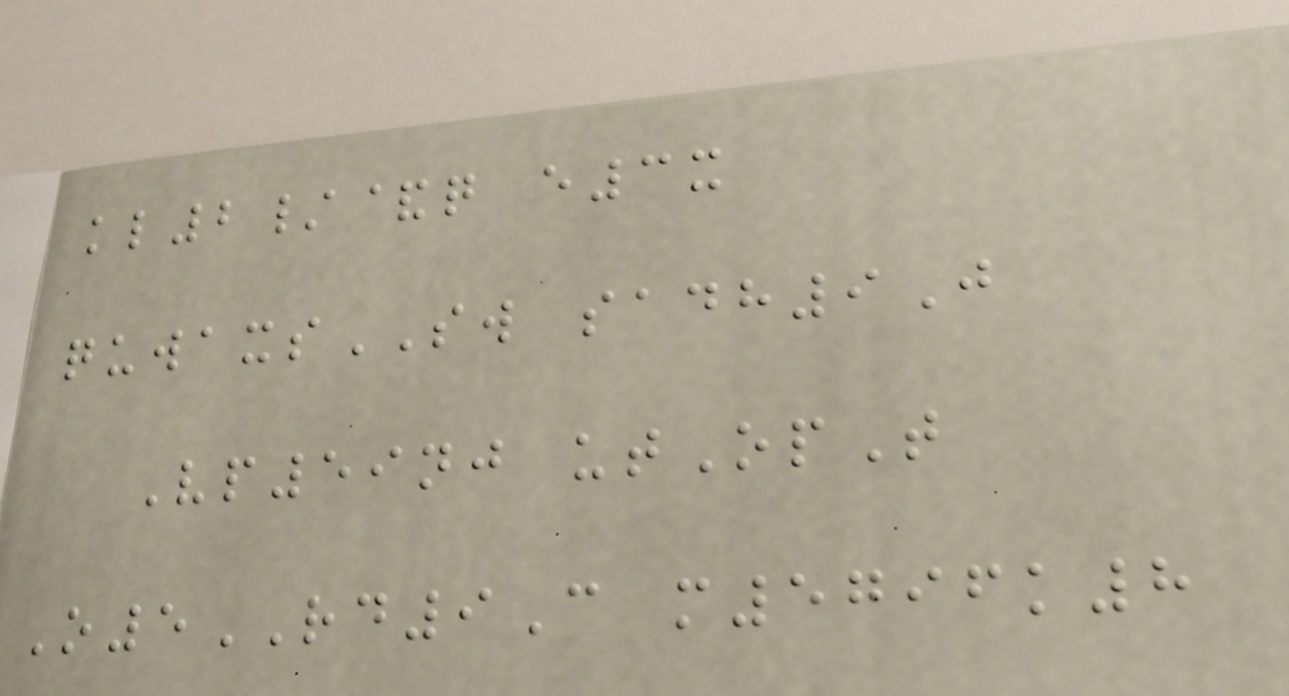kl2/&q e3x
quwaxsSW sadh9J
Vp59nj utOpT
O5RD9C m5796k8
